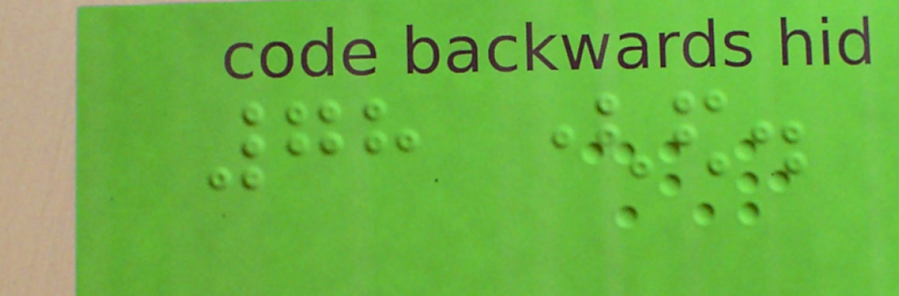78 (ed.
